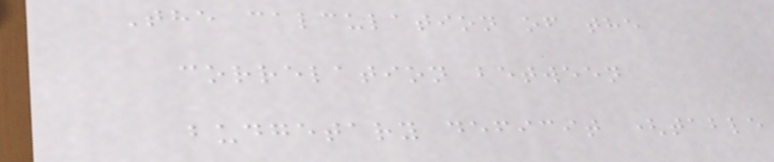The calculation of the
correlation between
budgetary deficit (table
